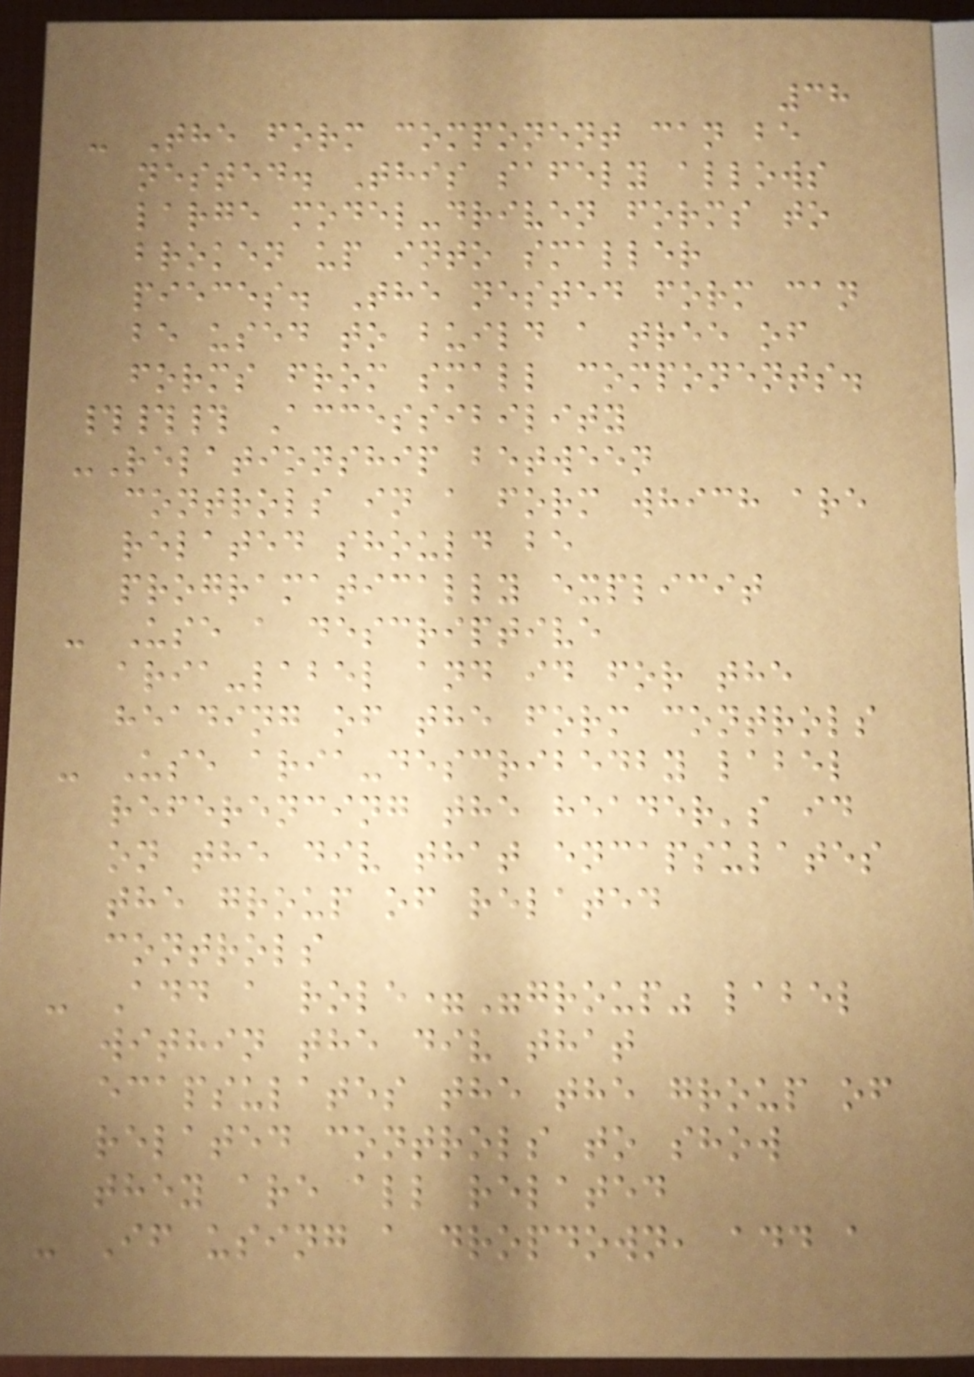38
- The form component can be
nested. This safely allows
large model-driven forms to
broken up into smaller
pieces. The nested form can
be used to build a tree of
forms from small components.
### Accessibility
-Relationship between
controls in a form which are
related should be
programatically explicit
- Use a descriptive
aria-label and id for the
heading of the form controls
- Use aria-describedby label
referencing the header's id
on the div that encapsulates
the group of related
controls
- Add a role="group" label
within the div that
ecapsulates the the group of
related controls to show
they are all related
- If using a dropdown, add a
